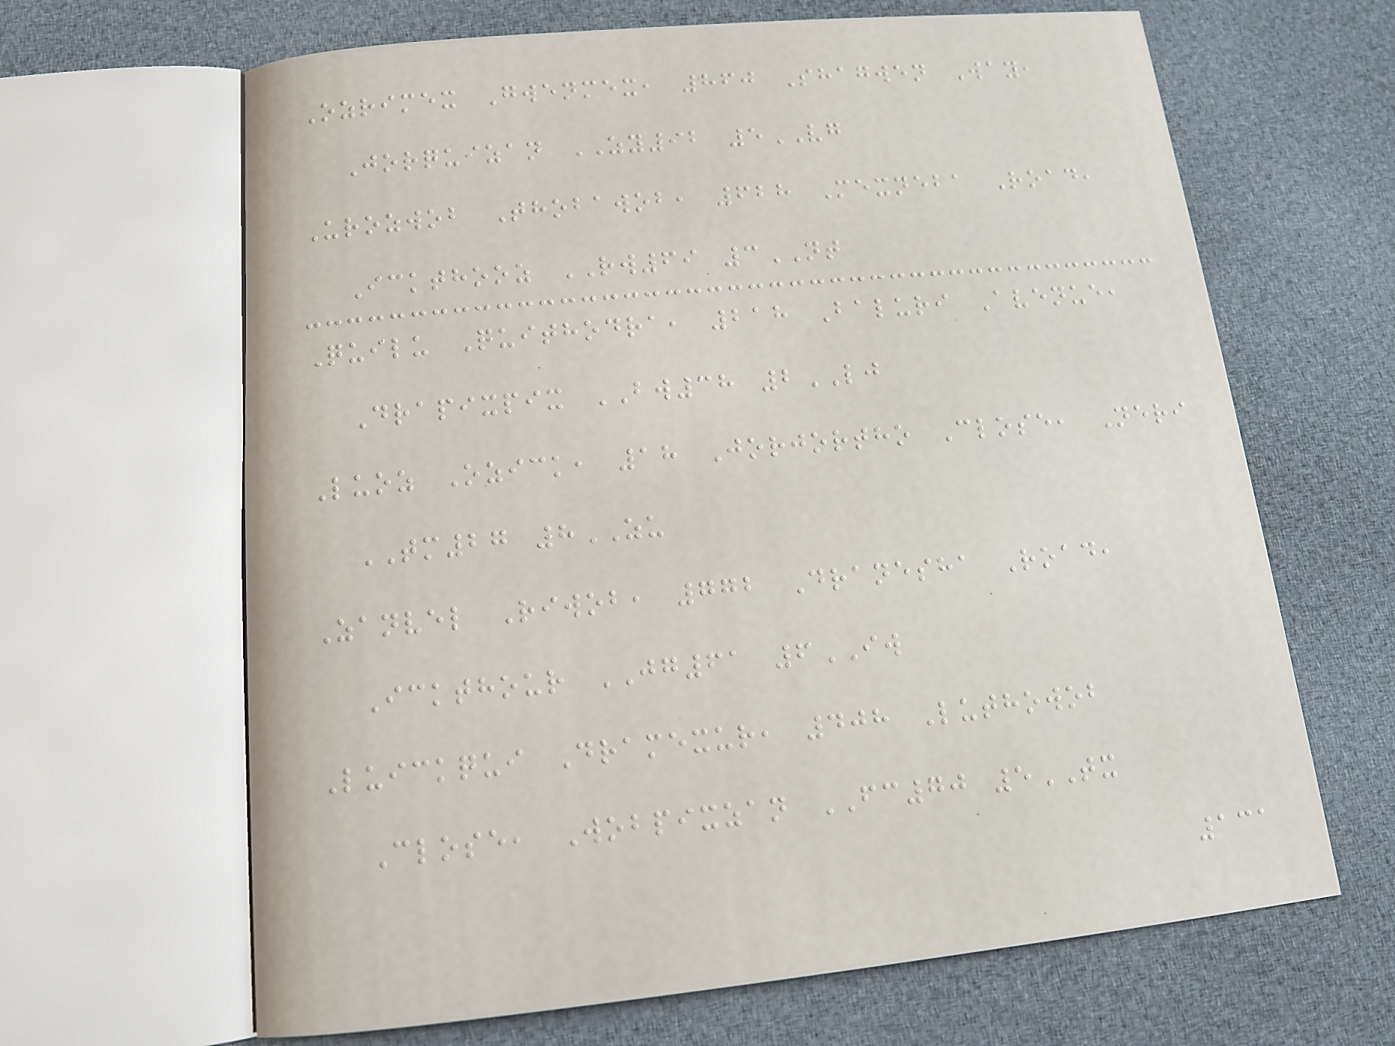Ozrimex Gwenmex, 860 Shagwen Way,
Jorquizan ZY92 5VG
Urozwob Thobawob, 628 Mexneba Road,
Ickthooz RW69 3NT
Quilu Quithodra, 218 Baluri Avenue,
Drapixpix BW38 2LJ
Luoz Ozick, 18 Jorjortho Close, Neri
TM27 8ZU
Zanvel Riwob, 772 Dranesha Road,
Ickthour JG61 6IW
Luickqui Dramexur, 408 Luthowob
Close, Wobpixzan FC70 5TX
131
